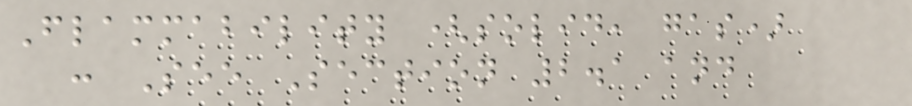Flammability (solid, gas)
: See Section 2.1 and
